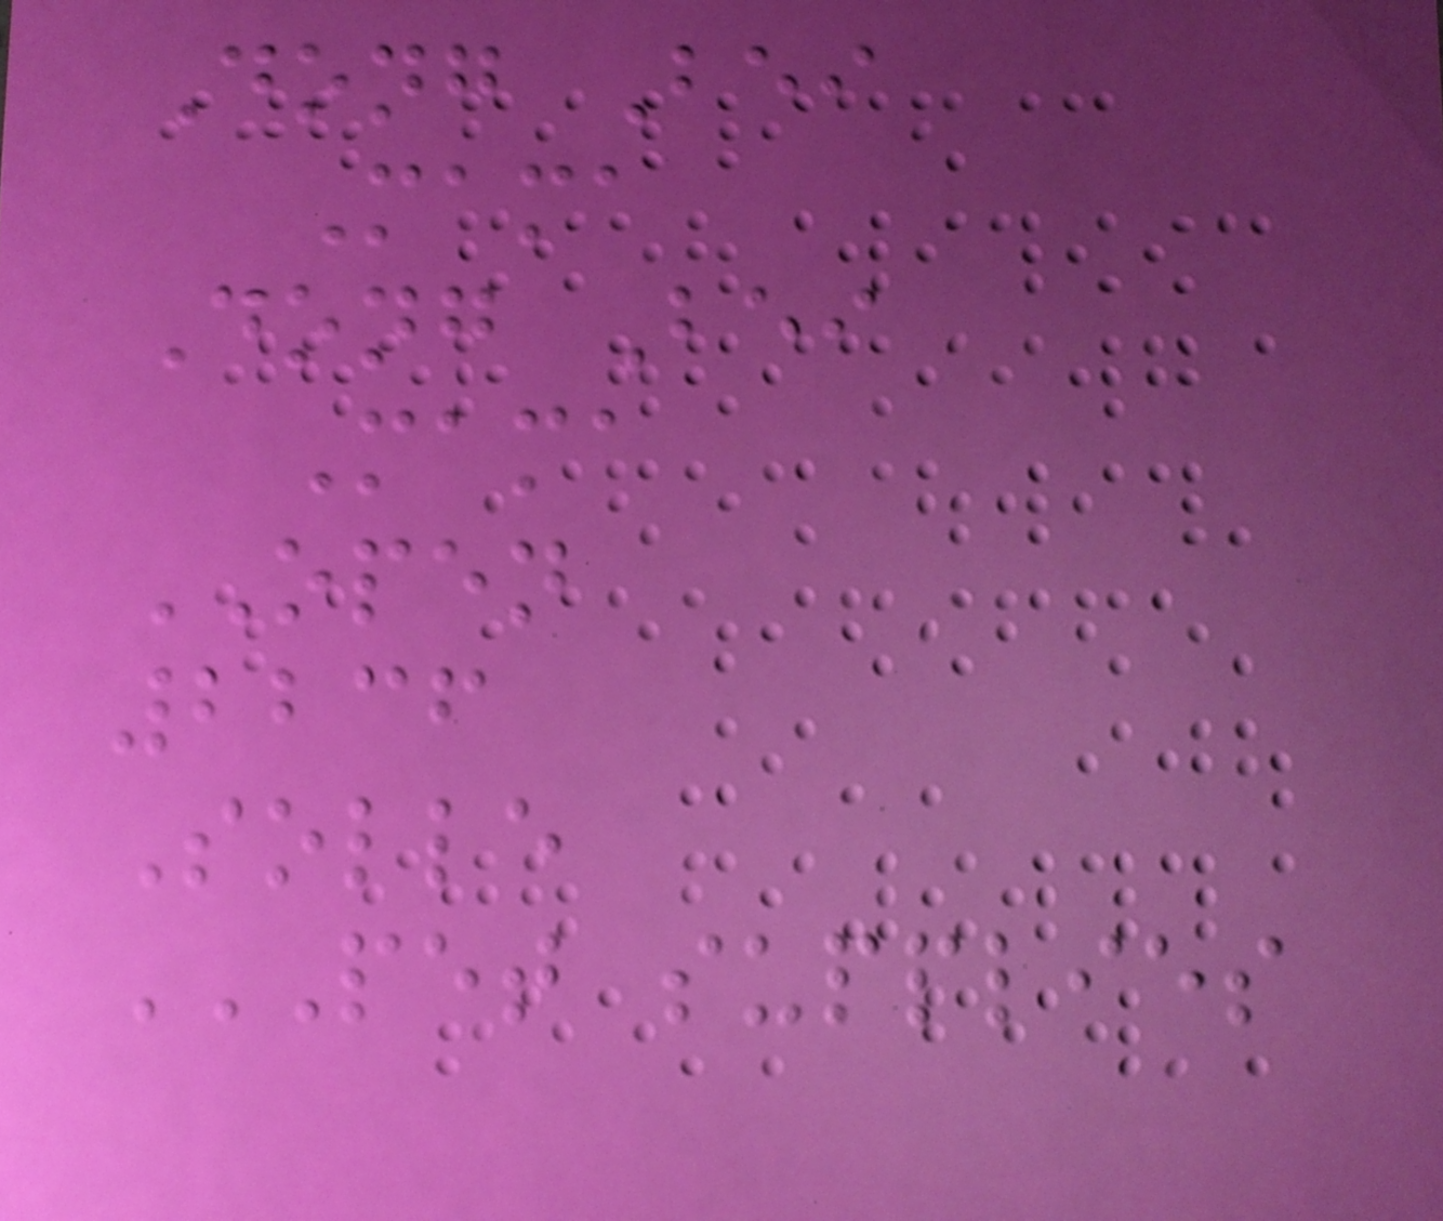Dong Bei
Mama
Dong Bei
Mama
OPEN
2236
Solle
PET SUPPLIES
